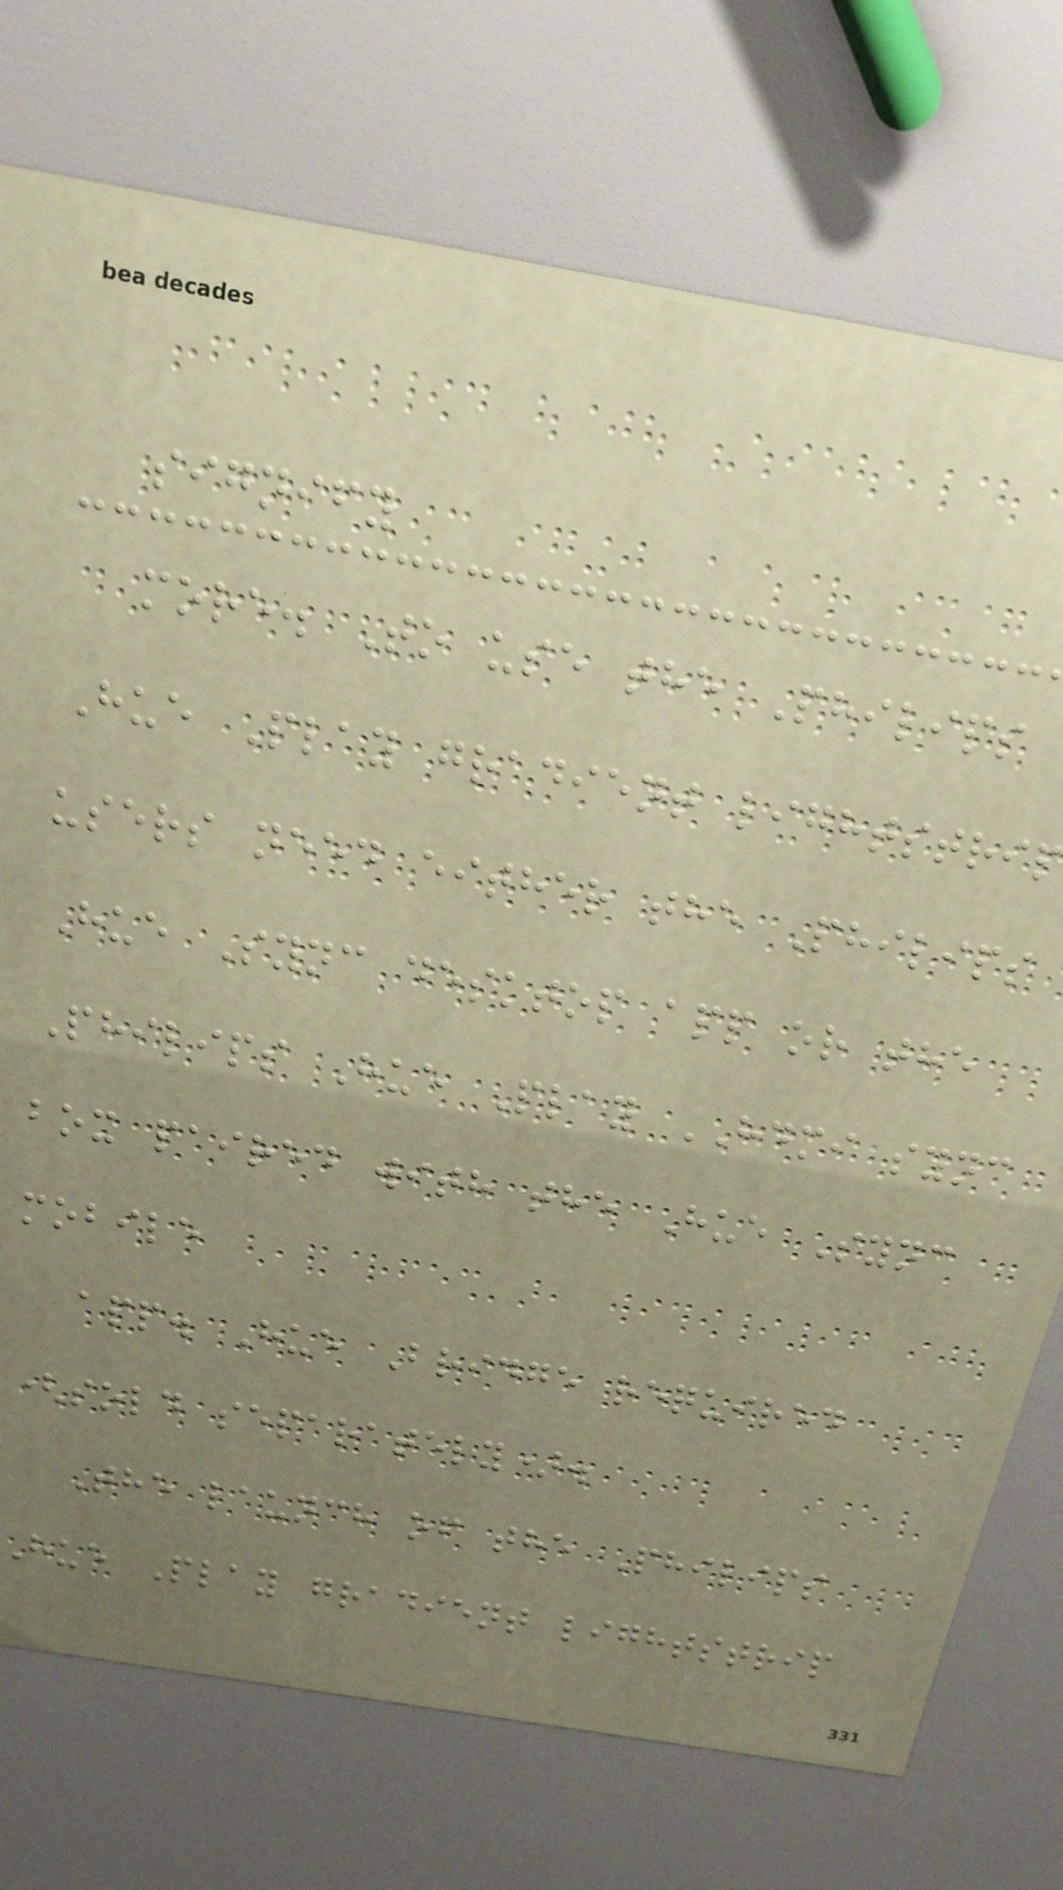signify
more. To use the Philips
Hue Play gradient lightstri
users need either the Philips
Hue Sync desktop app or the
Philips Hue Play HDMI sync
box paired with the Hue Sync
mobile
app. Hue Bridge required
(sold separately).
The launch of the Philips
hue Play gradient lightstrip
